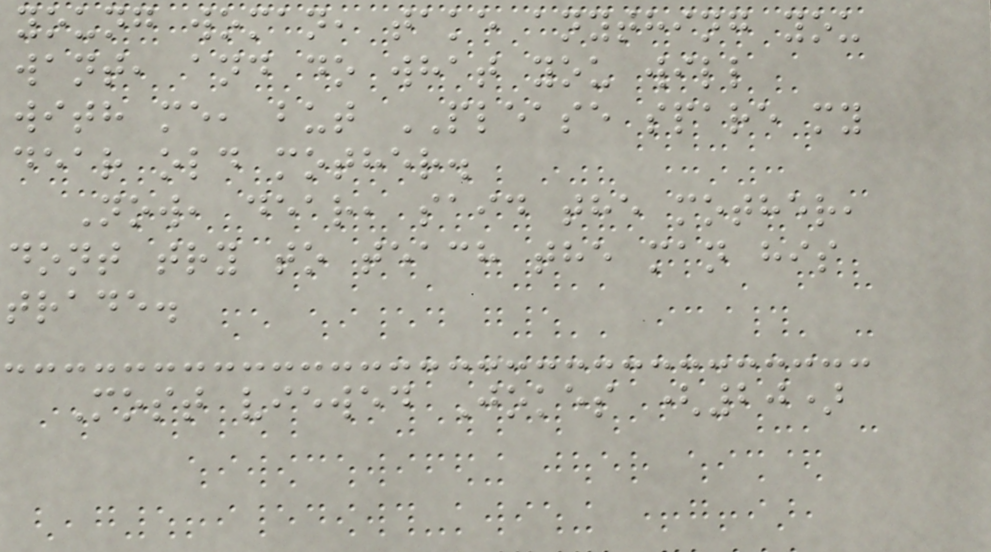young woman, take anything you
want, and do what you will
with me, but PLEASE spare my
dear old mother.
Now, dear, said the mother,
dont try to teach the man his
trade.
Most viewed Jokes (20)
